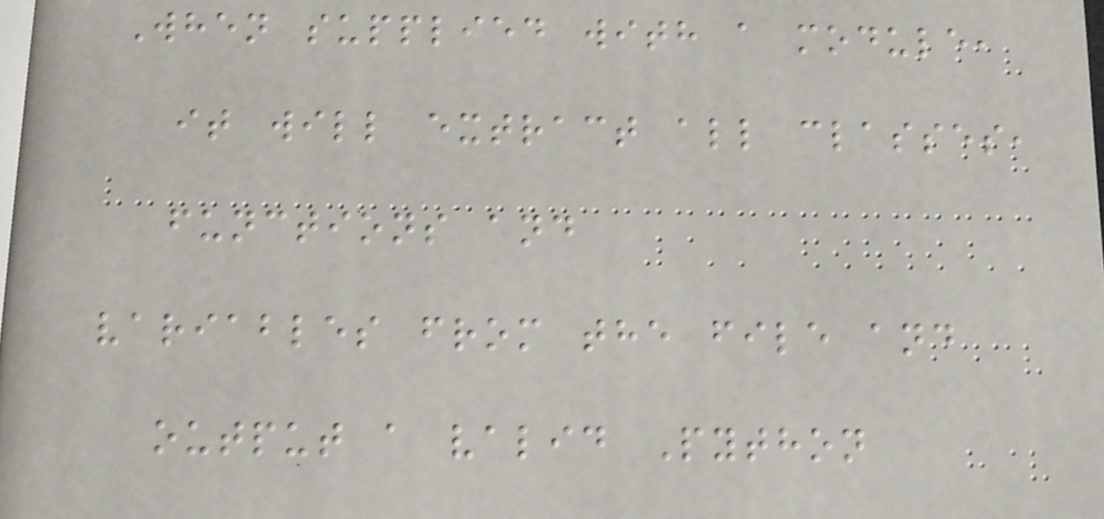When supplied with a module,
it will extract all classes,
functions and
variables from the file and
output a valid Python
